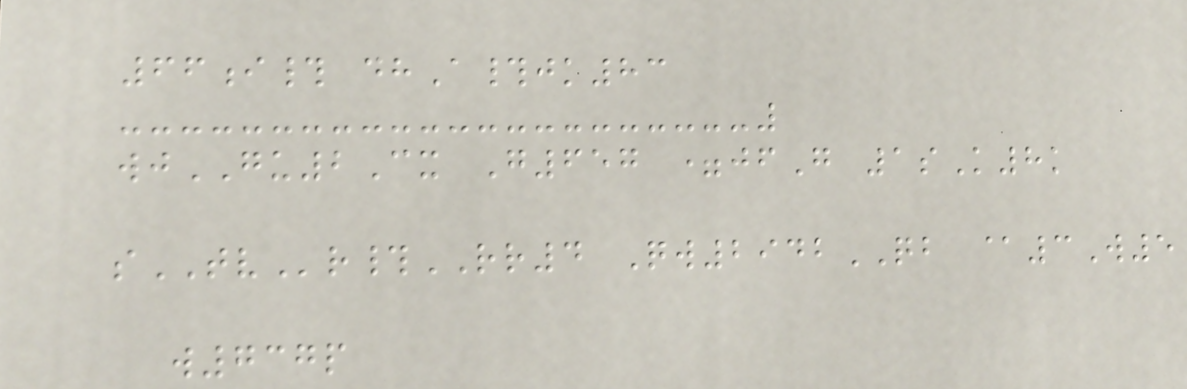66i# dhA#jk83
wjGU2Cx G657 =jfG 1sK8k
sTVr#RR4 Qw2942QB @3W5
w737p
